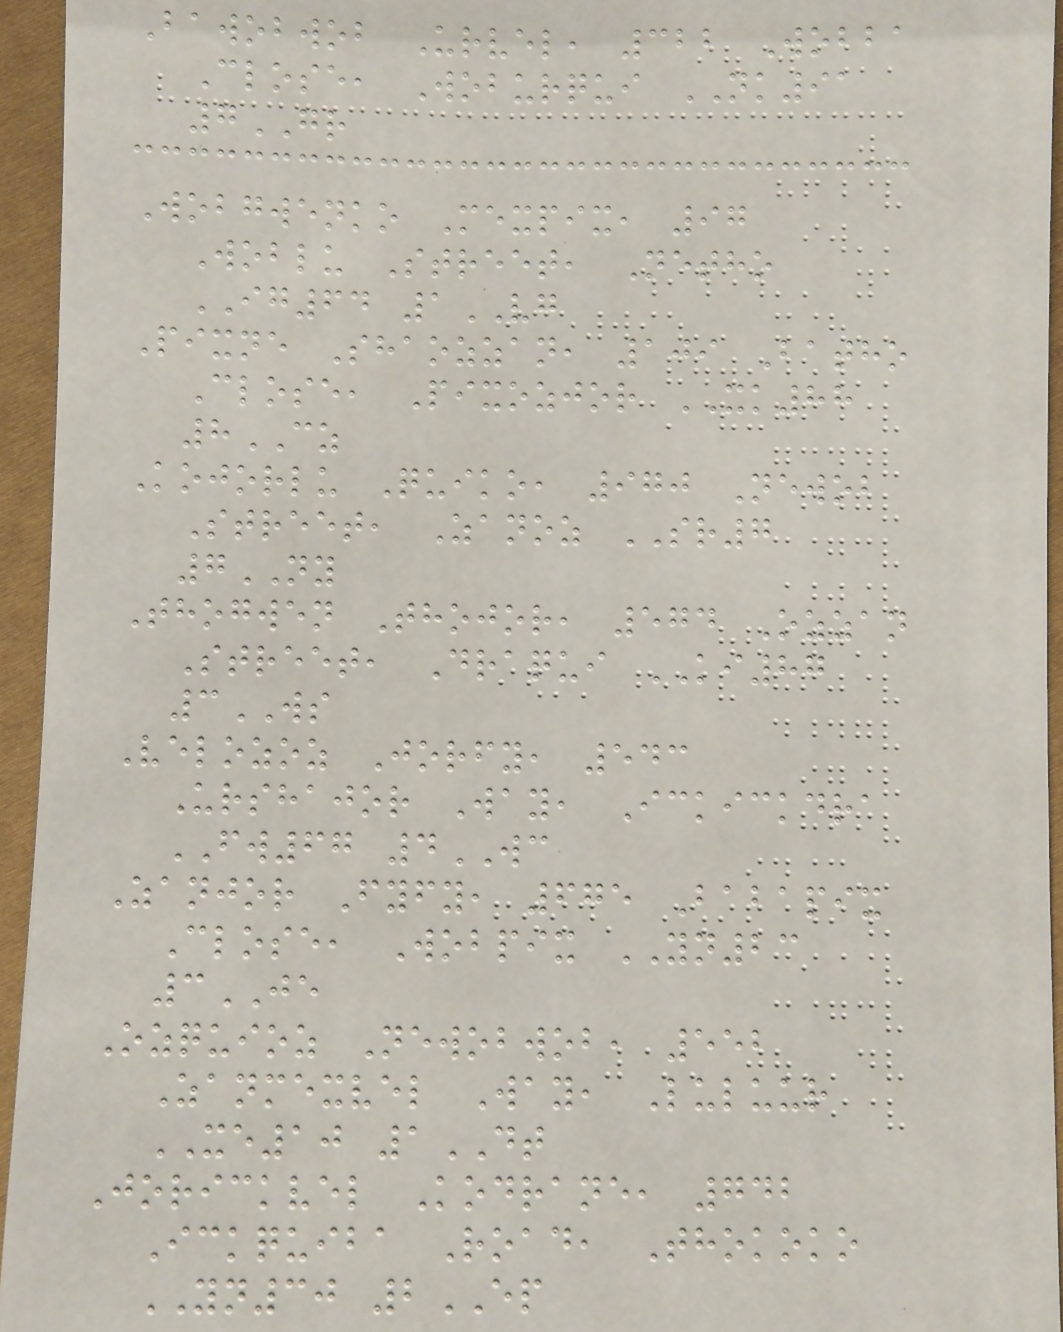Bawobwob Urvel, 322 Wobba
Close, Woburqui NK91
7GR
Wobgwenko Mexpix, 97
Woblu Street, Netho
IG64 1VG
Pixne Shaozzan, 109 Batho
Close, Pixozjor XK88
8CZ
Kojorlu Quiko, 970 Newob
Street, Zanoz SR7
7NY
Thogwen Thojor, 574 Ozzan
Street, Draqui KI87
3WS
Velozoz Jorfy, 543
Urshajor Way, Ickickdra
FW67 4WC
Zanjor Fyfy, 675 Babapix
Close, Wobpix YN23
3JE
Ozquioz Newobwob, 552
Zanmexvel Way, Luluur
XE10 1DT
Jorickvel Kodrane, 742
Ickquiba Road, Thokoko
YN30 2EP
